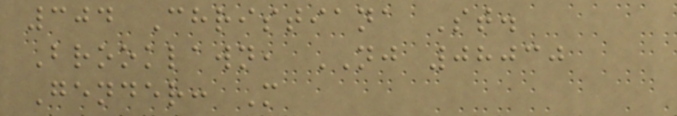304 Christiana St.
Brooklawn, NJ 08030
Gender: M
